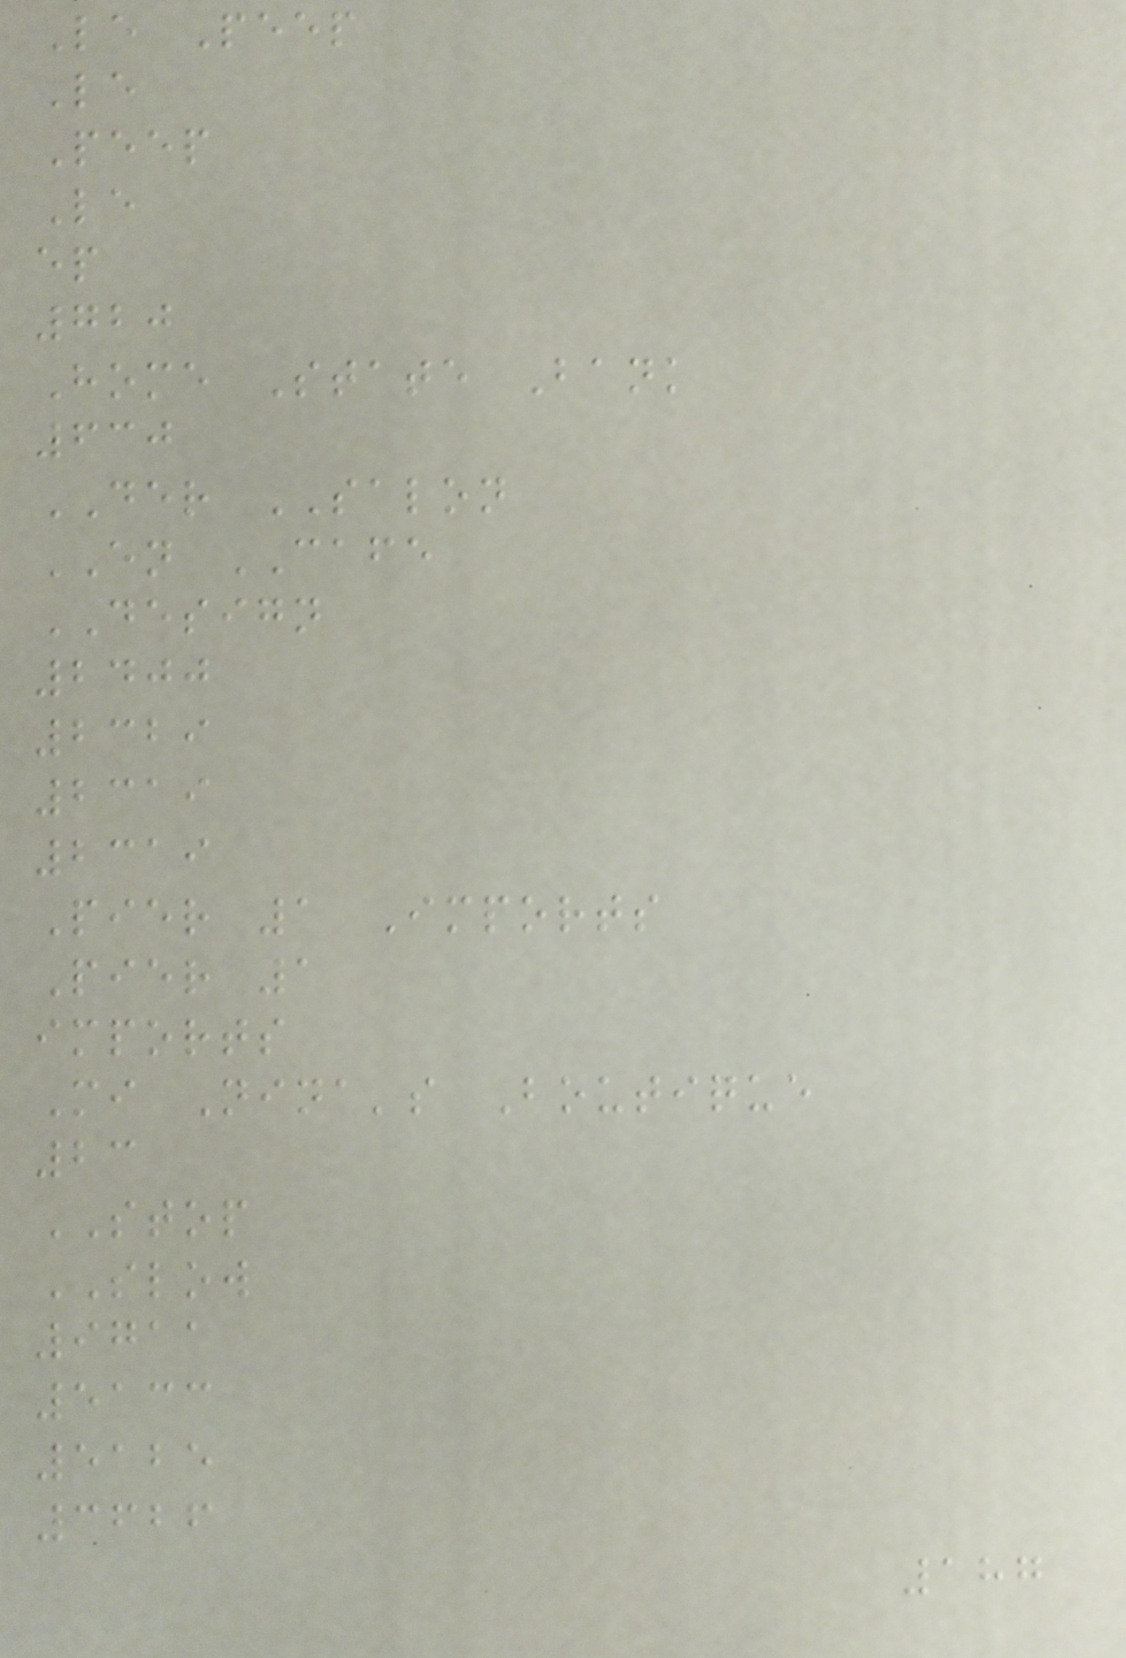Le Peep
Le
Peep
Le
ep
720
Home State Bank
630
DER SALON
EN CAFE
DESIGN
2400
2329
2319
2319
Pier 1 Imports
Pier 1
imports
Mi Nina's Boutique
23
STOP
SLOW
9711
5133
5125
3626
187
